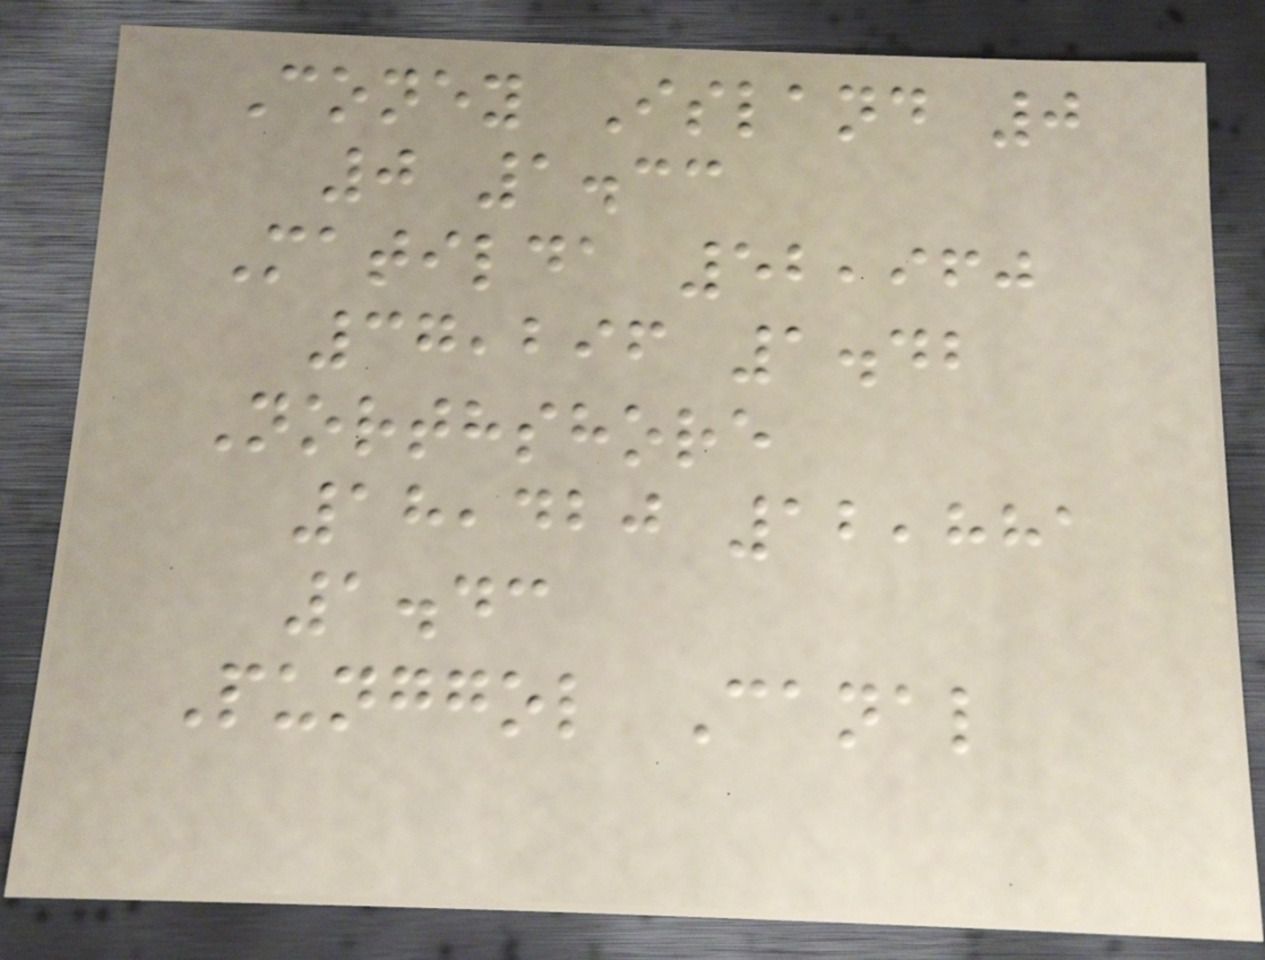Coney Island 0
0 1.33
Matilda 52,960
37,296 1.42
Northshore
18,420 12,881
1.43
Punggol Canal
